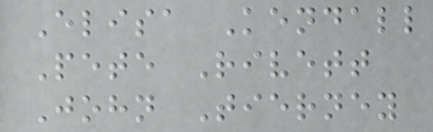Elisa Kendall
Pete Rivett
John Tierney
